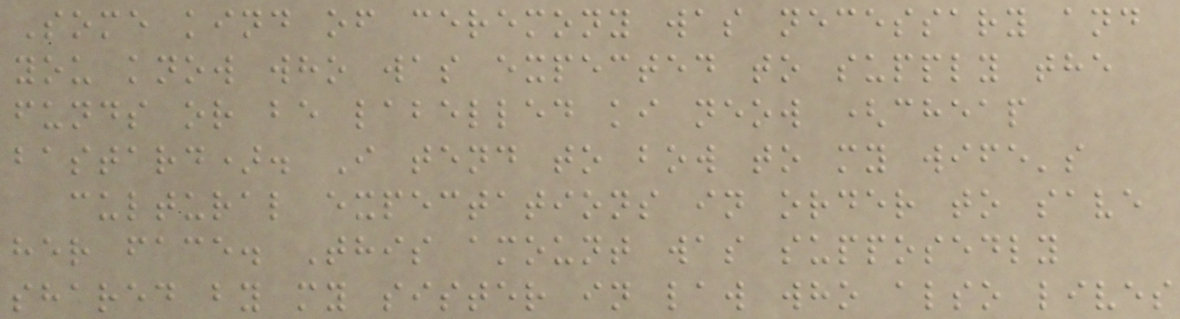Some kind of ceremony was necessary and
you know who was expected to supply the
funds or be labelled ki neow (cheap
bastard). I tend to bow to my wife's
cultural expectations in order to save
her face. This amount was supposedly
shared by my sister in law who also lives
